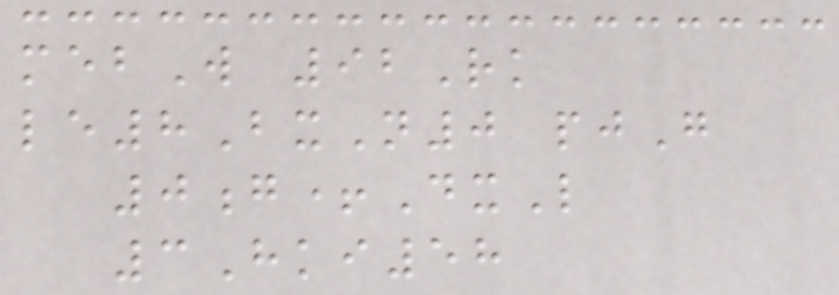mebW 92Rk
le8BxN0 pjG
0g+DxL
3Hki58
